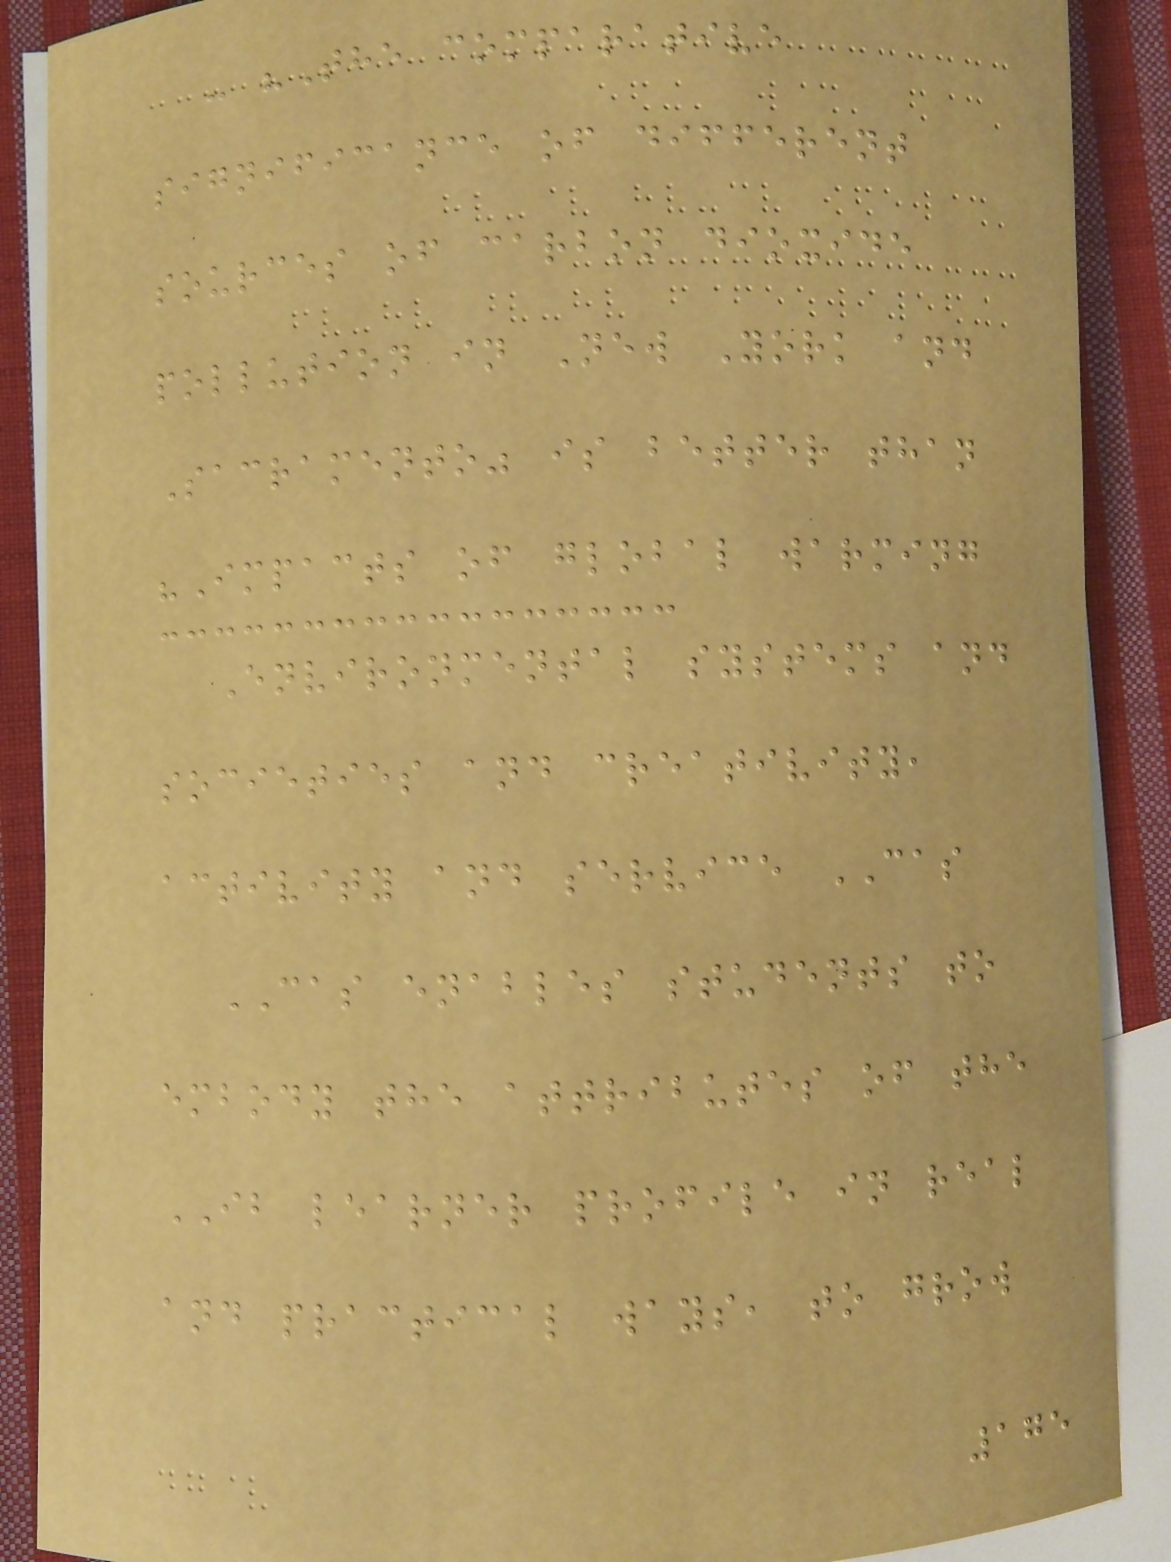- "The comparative
significance of different
sources of carbon dioxide
pollution in New York and
Sacramento" is better than
"Impacts of global warming
Environmental systems and
societies and creativity,
activity and service CAS
CAS enables students to
embody the attributes of the
IB learner profile in real
and practical ways, to grow
175
